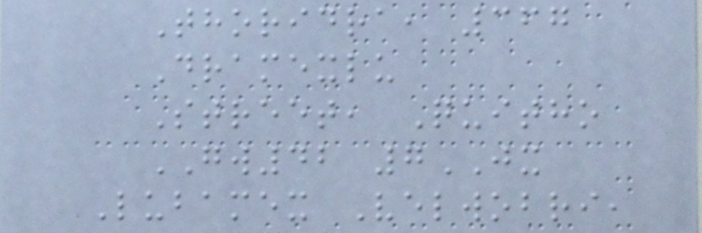Thoridra, 367
Dramexlu
Street, Quitho
GW42 7JX
Lubamex Velwobri,
